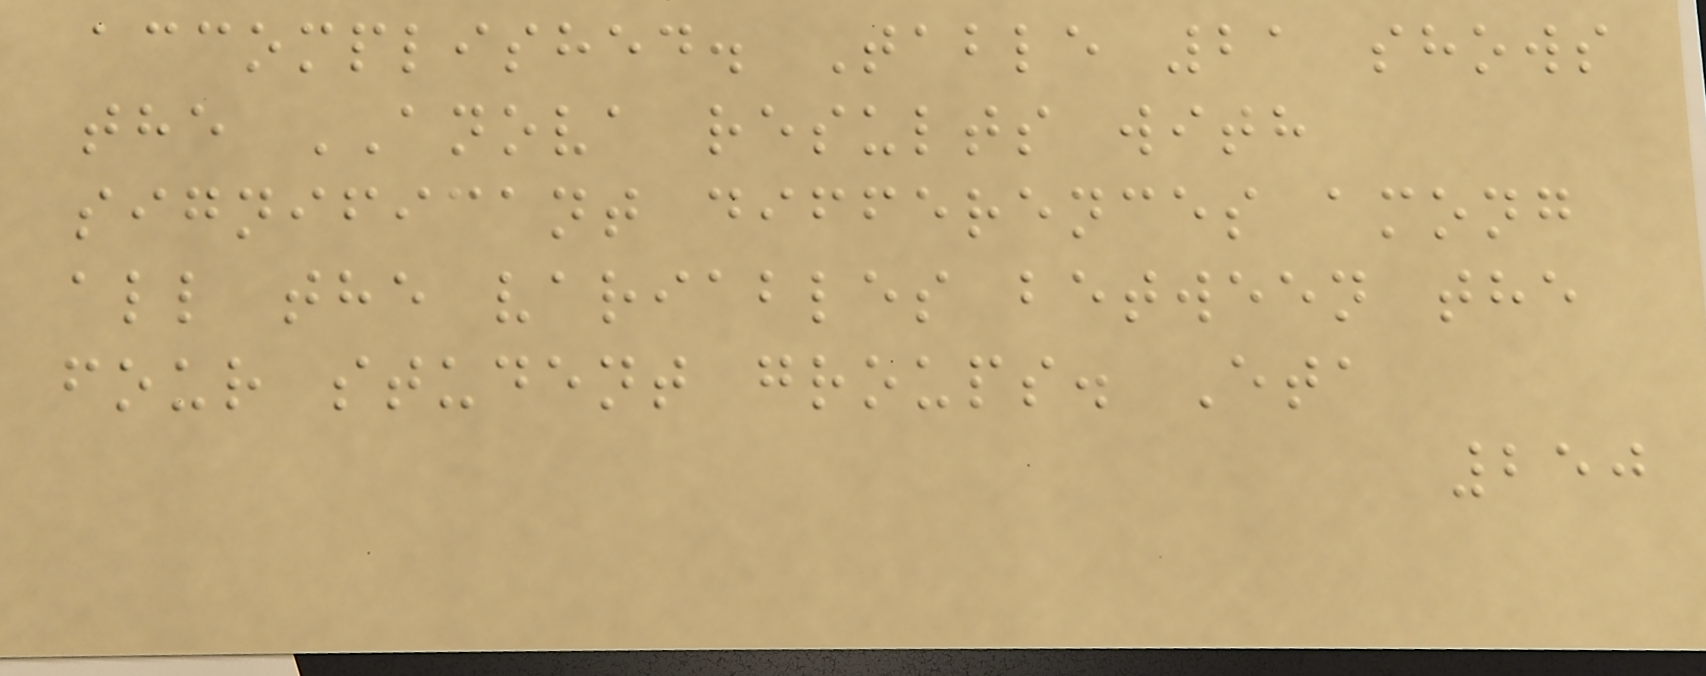accomplished. Table 21 shows
the ANOVA results with
significant differences among
all the variables between the
four student groups. Eta
250
